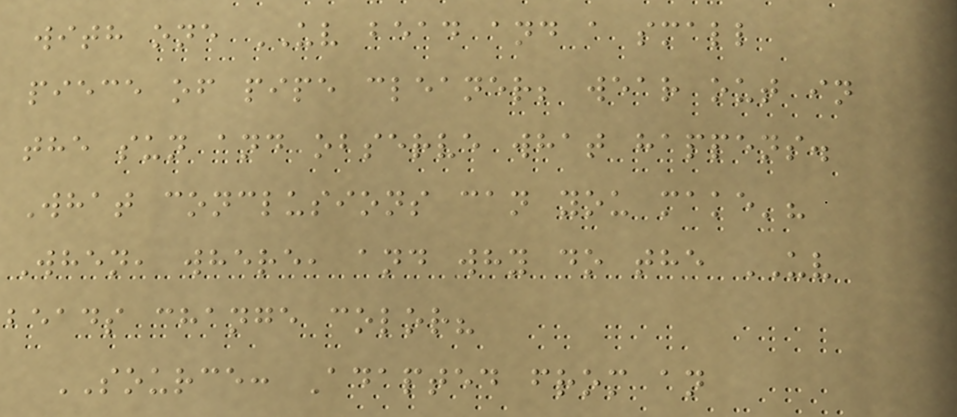with one UV bead and a small
piece of pipe cleaner; wear out in
the sun and observe what happens.
What conclusions can you make'?
When, where, and why do the UV
beads change color?
SOURCE: Adapted from an
